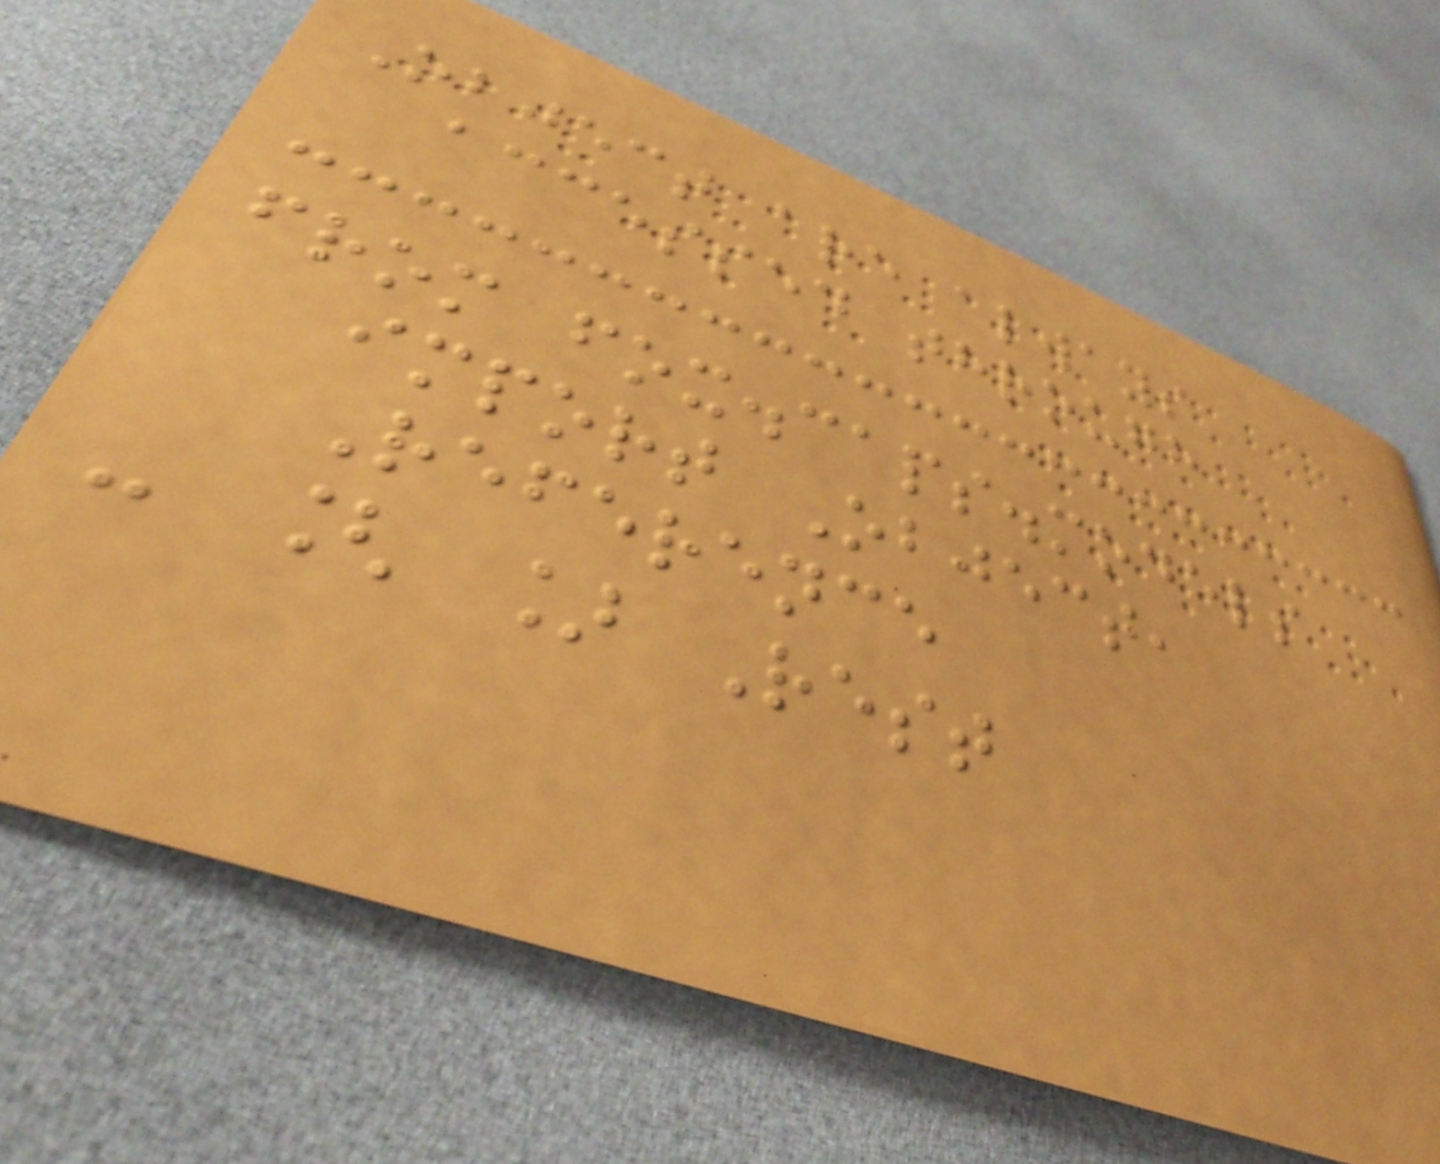Object are always
accessed through
from fox.caps.models
import Object,
Reference
- [ ] Rest
